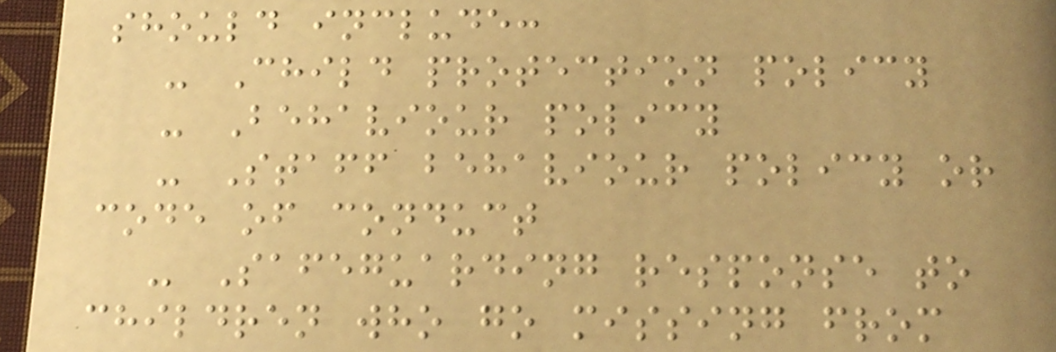should include:
- Child protection policy
- Behaviour policy
- Staff behaviour policy or
code of conduct
- Safeguarding response to
children who go missing from
